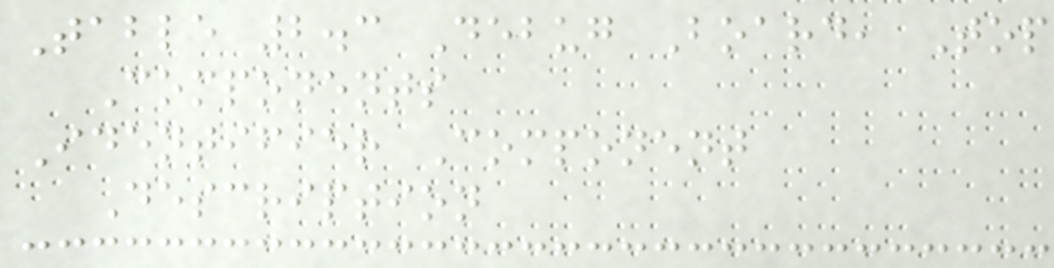Table 2.3 Debug Board, Top
Components
Identifier Component
Description
